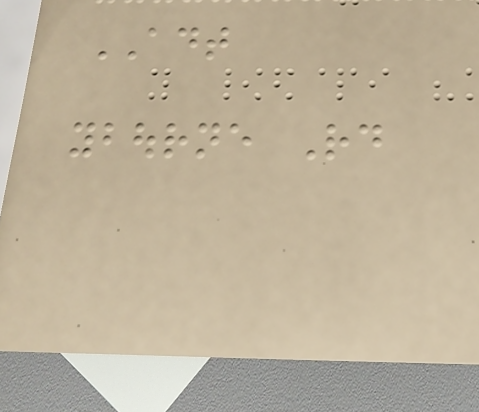ADT
ybourne Rd
